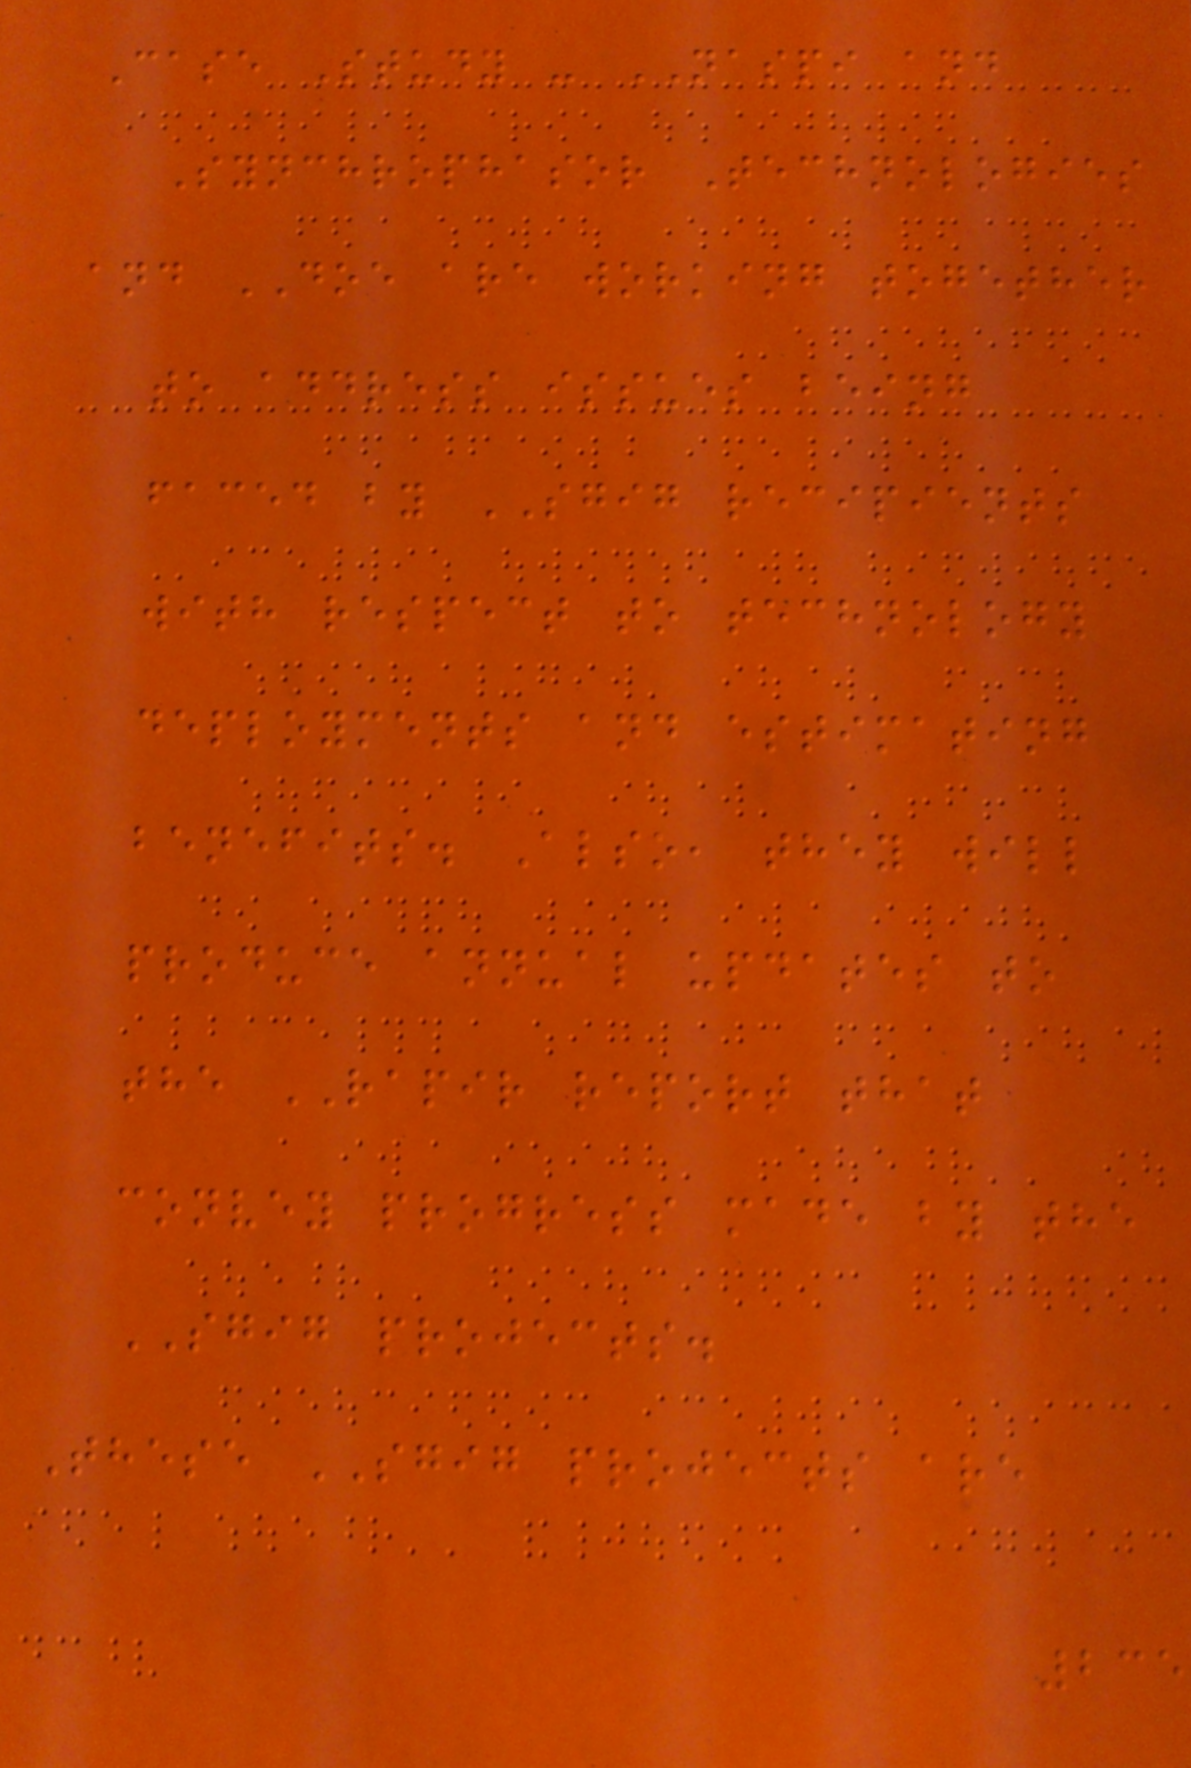Case Study - NASPI and
Synchrophasor Technologies
and DOE are working together
to address issues being
faced by SGIG recipients
with respect to technology
deployments and estimating
benefits. Also, they will
produce annual updates to
the RAPIR report that
convey progress made by the
SGIG projects.
These SGIG projects are
235
